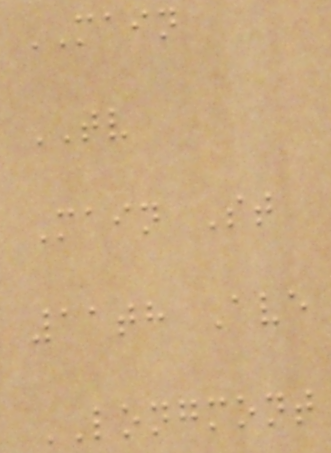MAIN
TV
Main St
11th Ave
LONGMONT
